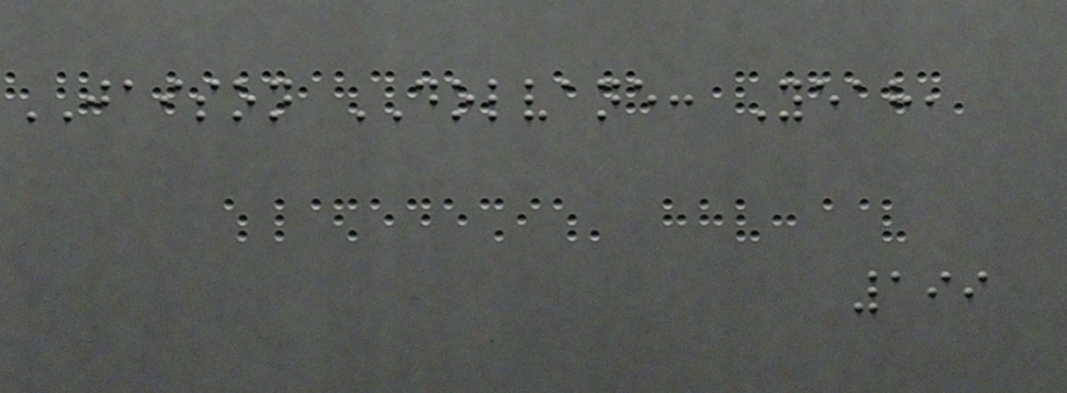JAISON DOLVANE: Yeah,
199
